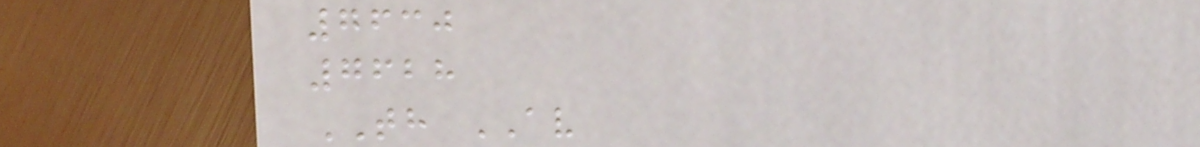7630
7628
TH AV
